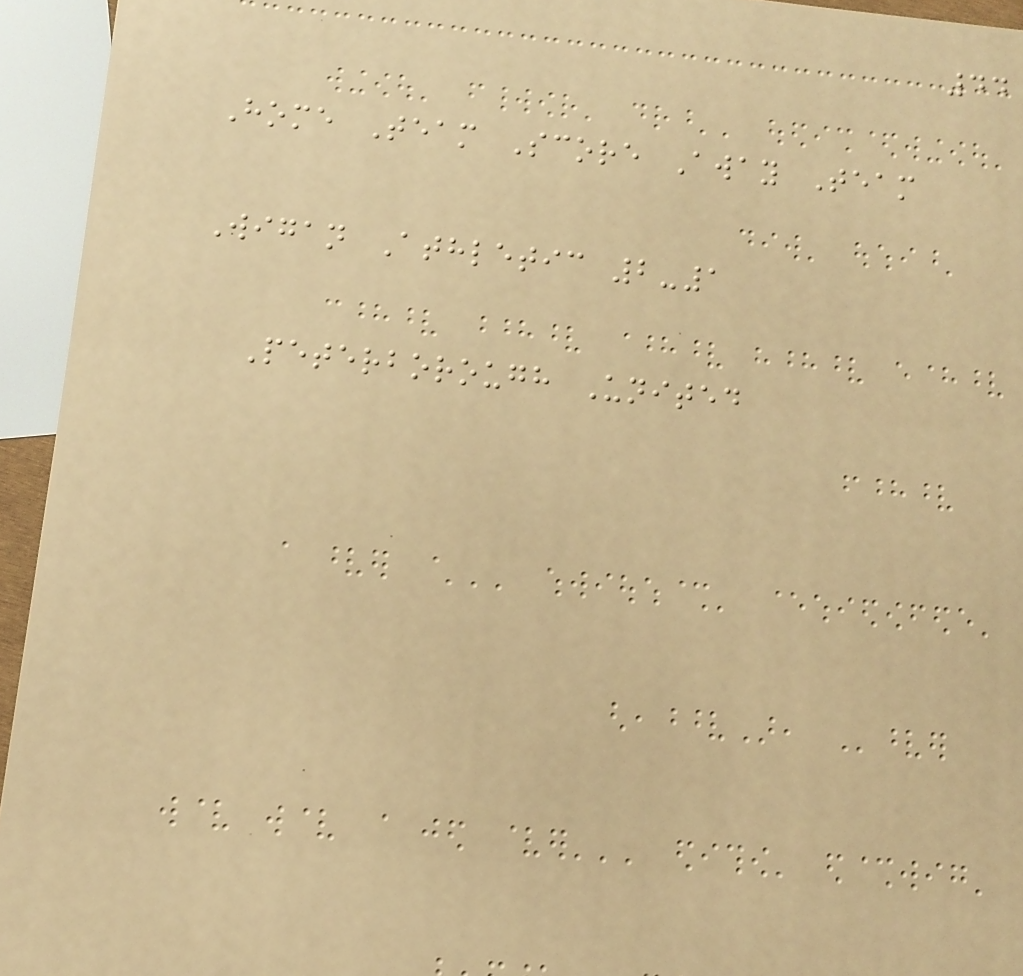44
Home Team Score Away Team
Wigan Athletic 2-1
Peterborough United
